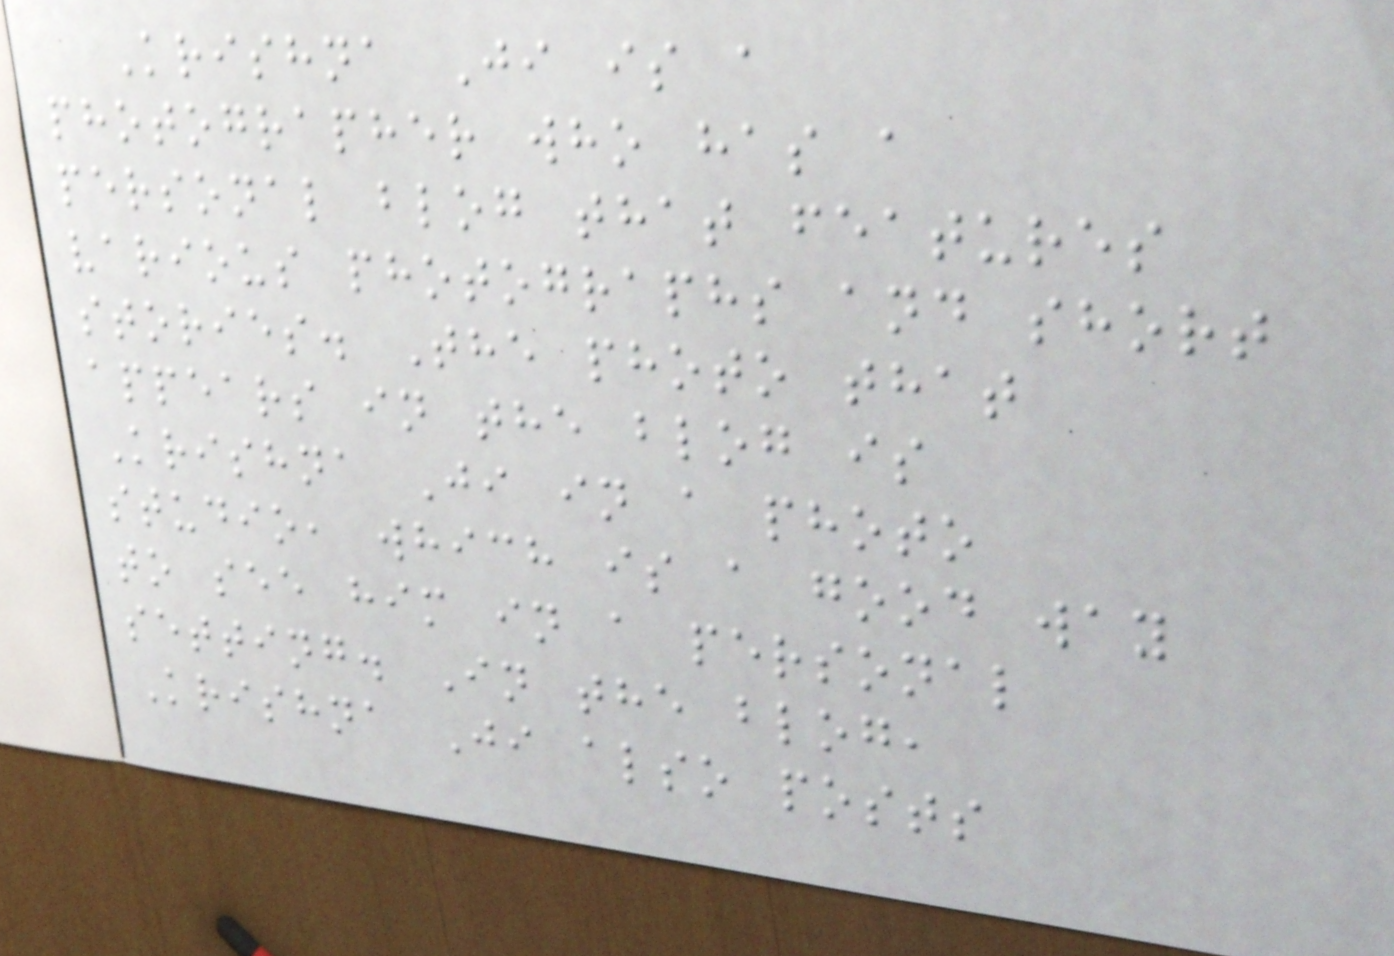Krishna Ji is a
photographer who has a
personal blog that features
various photographs and short
stories. The photo that
appears in the blog is
Krishna Ji in a photo
studio, which is a good way
to see him in a personal
setting. In the blog,
Krishna Ji also posts
